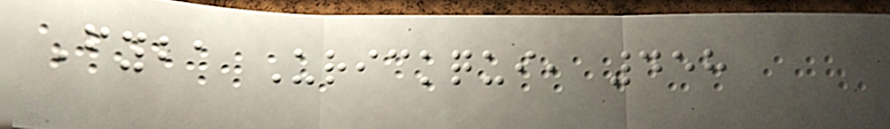Fyba Urickqui, 458
